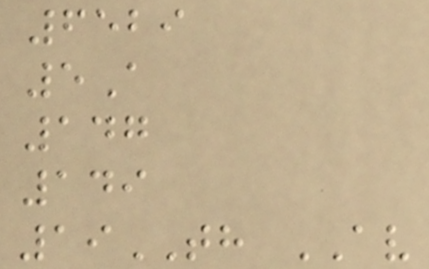6529
5A
147
149
19TH AV
